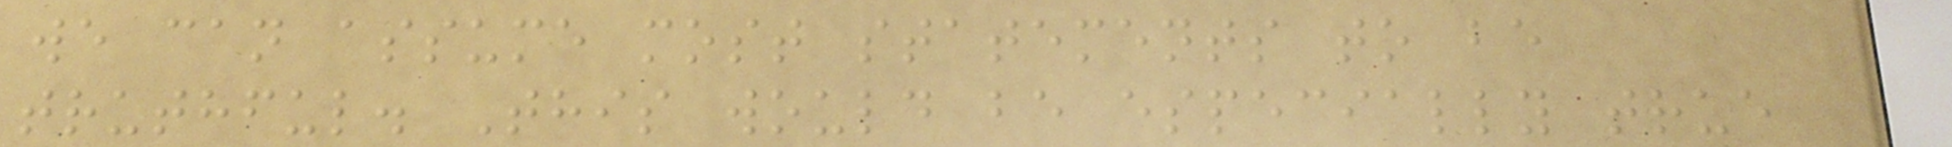we can assume most statements to be
truthful. This would be especially true
